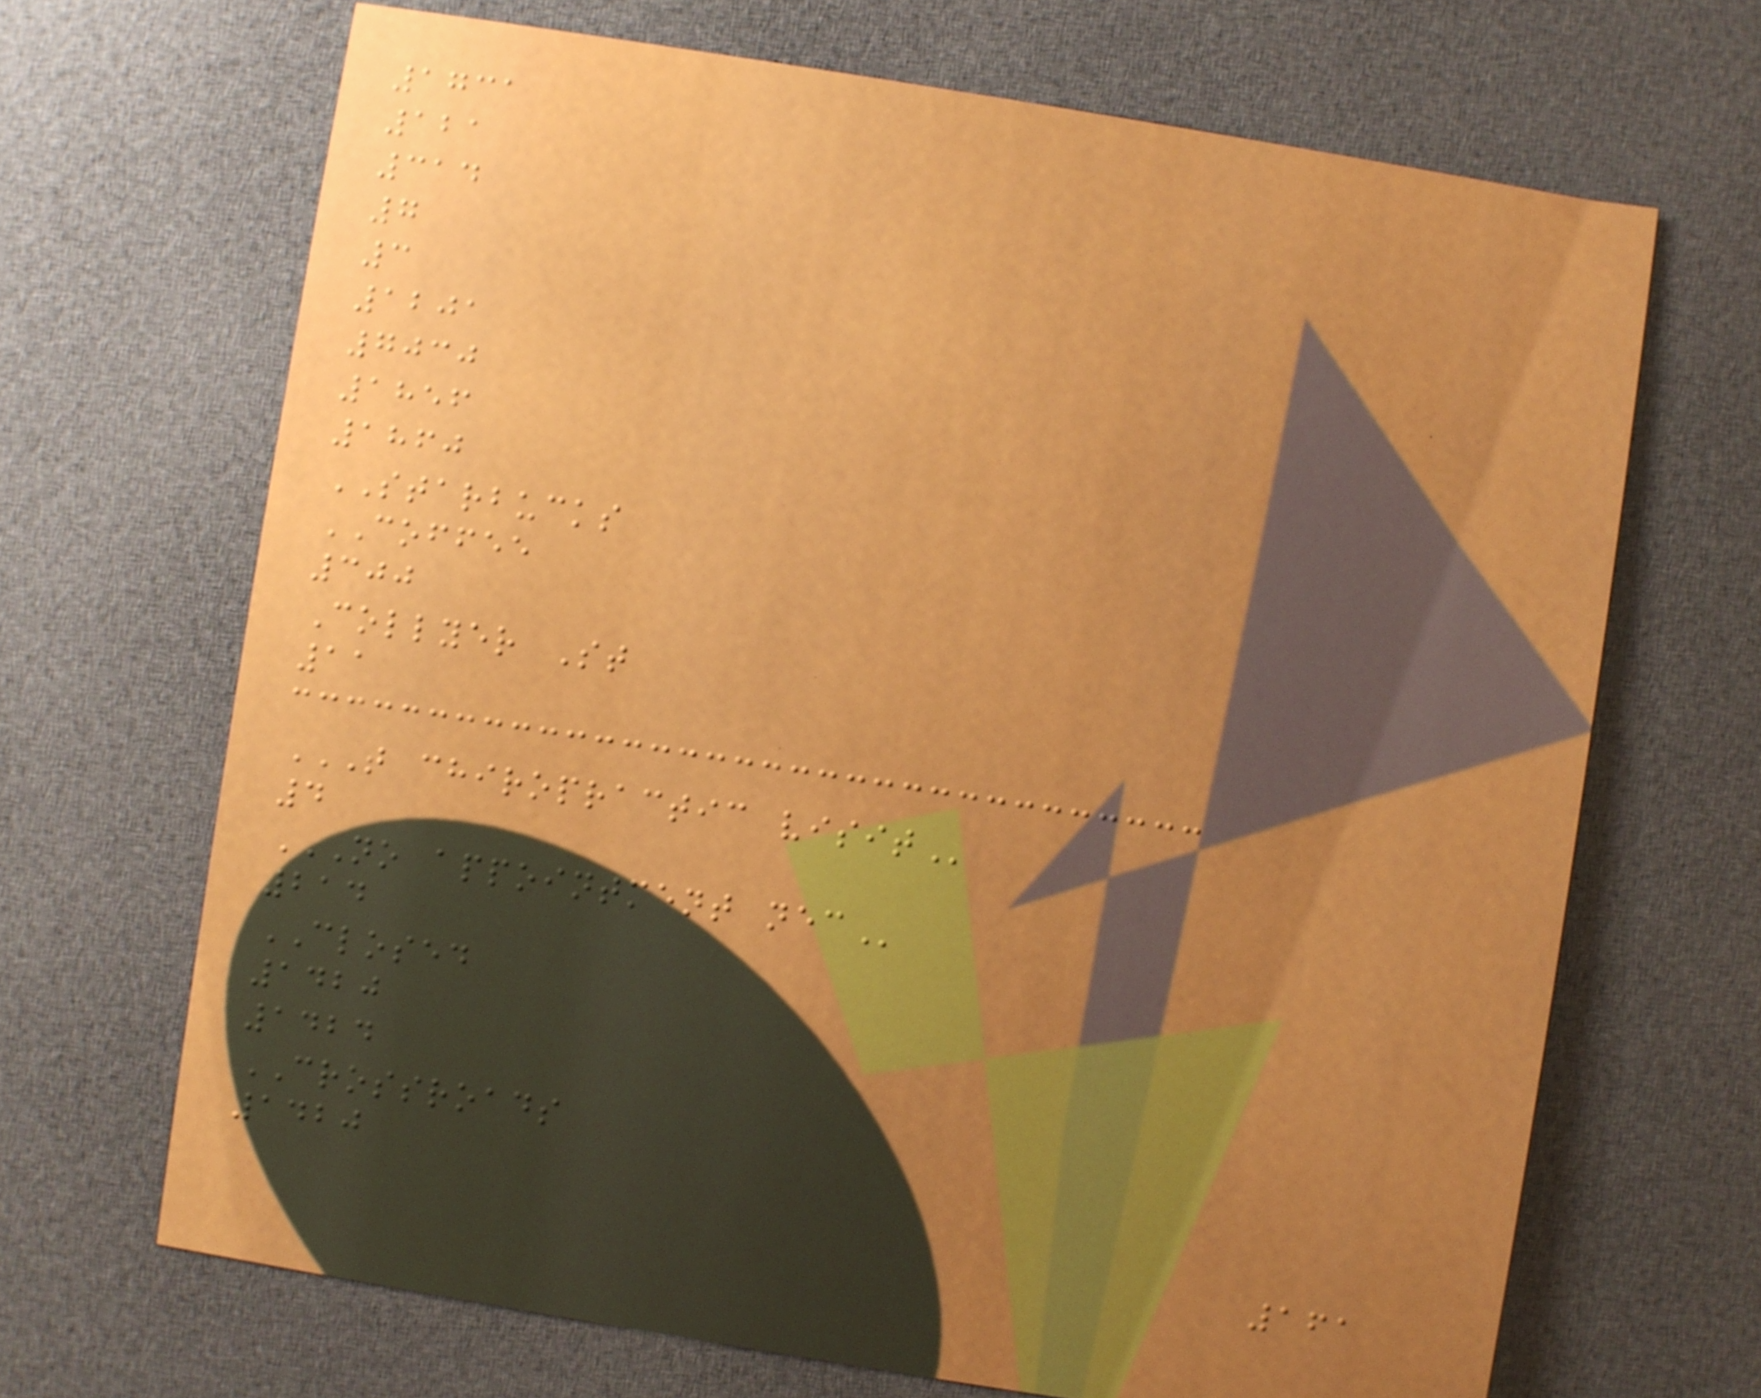1731
121
314
7
3
1201
7030
1856
1860
STARBUCKS
COFFEE
300
Collyer St
11
T CHIROPRACTIC VISIT
4
NO APPOINTMENT NEC
214
CLOSED
1420
1424
CROSSROADS
1420
161
